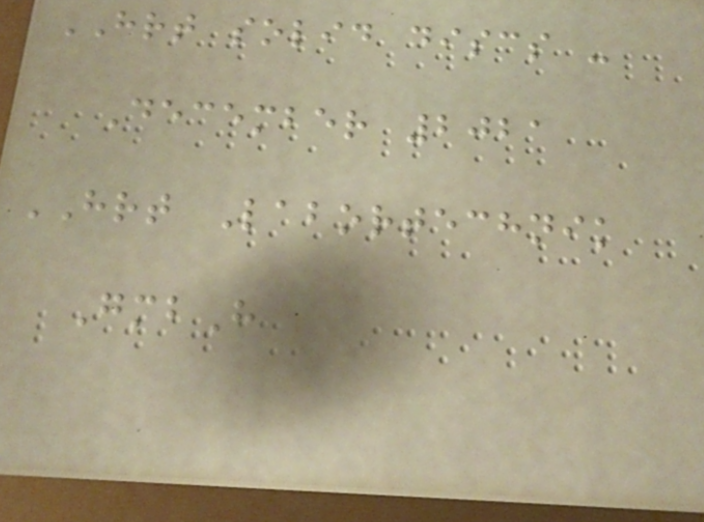HRT solid discs -
December 2021
HRT Labortechnik
GmbH
